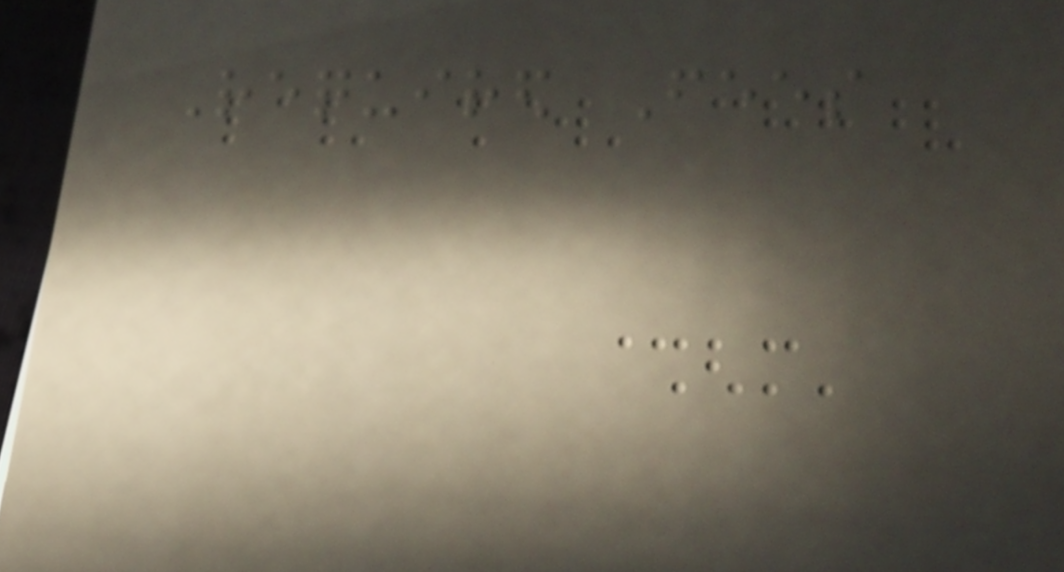Required Fees
